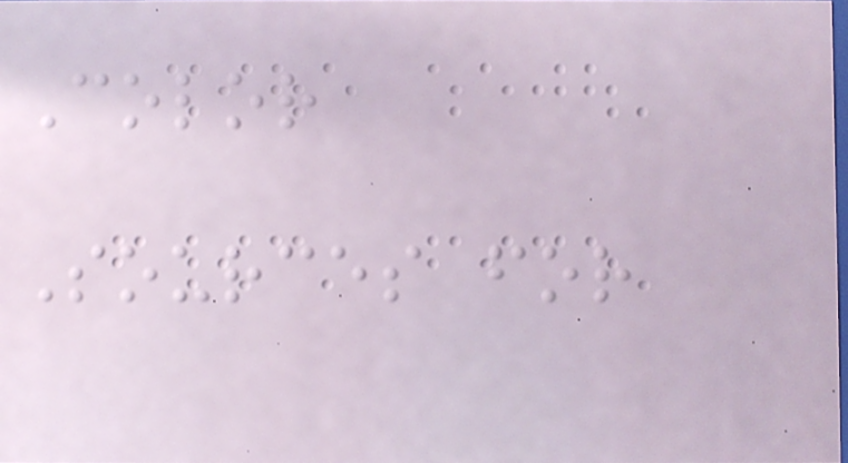Color
Sources for
